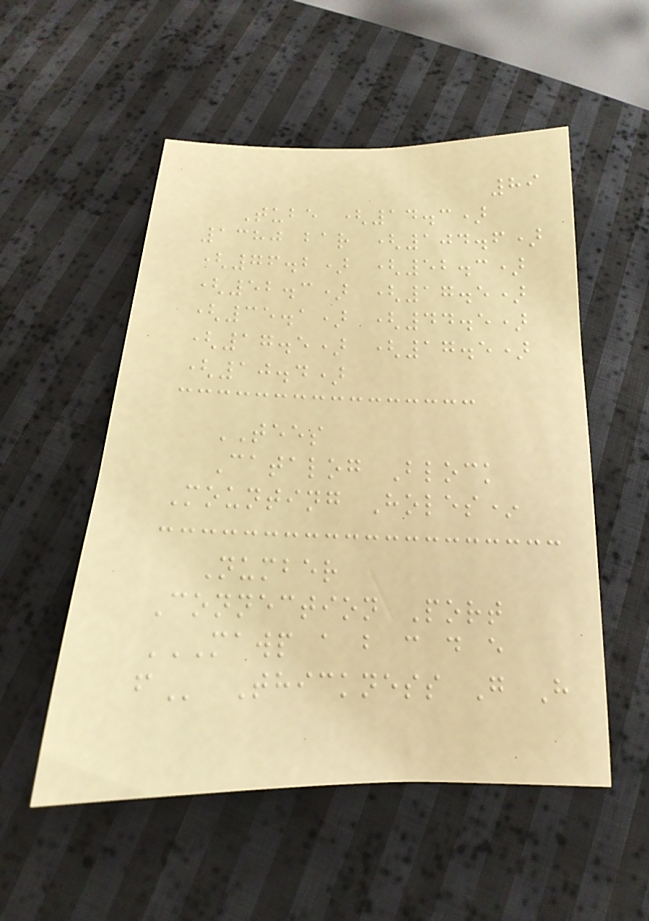89
Tube (14.3)
1380 bar (104.6)
(76.2) (52.3)
(52.3) (17.5)
(35.1) (44.5)
(17.5) (17.5)
(10.4)
TEES
Catalog Block
Mounting Holes*
Number
Connection Port
MAWP A B C D E
F Thickness G H
